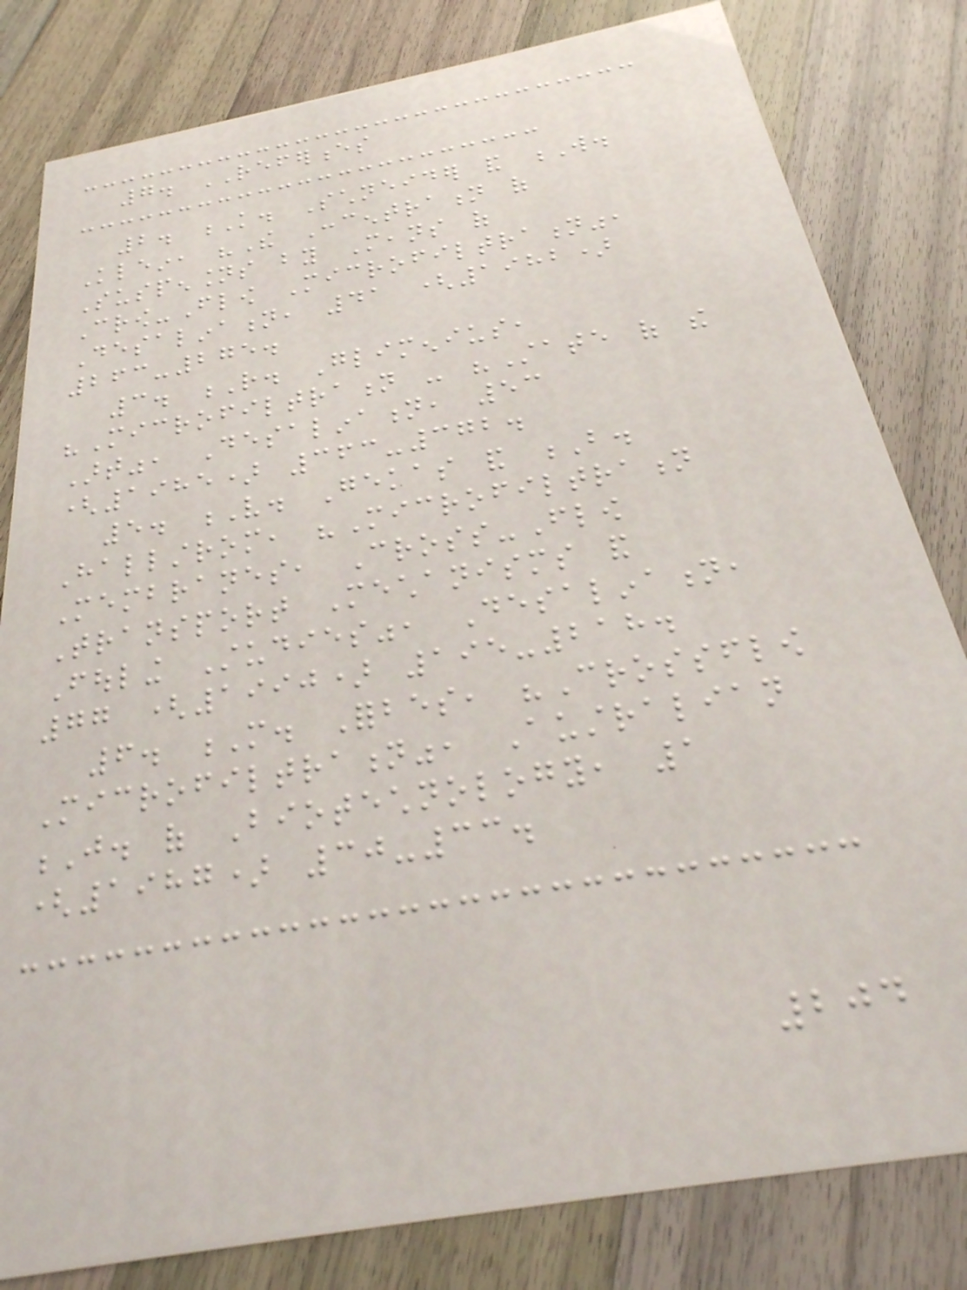7. REFERENCES
2. K. Schneider and W.
Klein, "The Concentration of
Suspensions by Means of
Crow-Flow Microfiltration",
Desalination, 41 (1982)
263-275.
3. R. Glimenius,
"Microfiltration - "State of the
Art", Desalination, 53
(1985) 363-372.
5. V. Gekas and B.
Hallstrom, "Microfiltration
Membranes, Cross-Flow
Transport Mechanisms and
Fouling Studies", Desalination,
77 (1990) 195-218.
6. M. Forbes, "Crossflow
Microfiltration", Australian
J. of Biotechnology, 1
(1987) 30-33.
204
